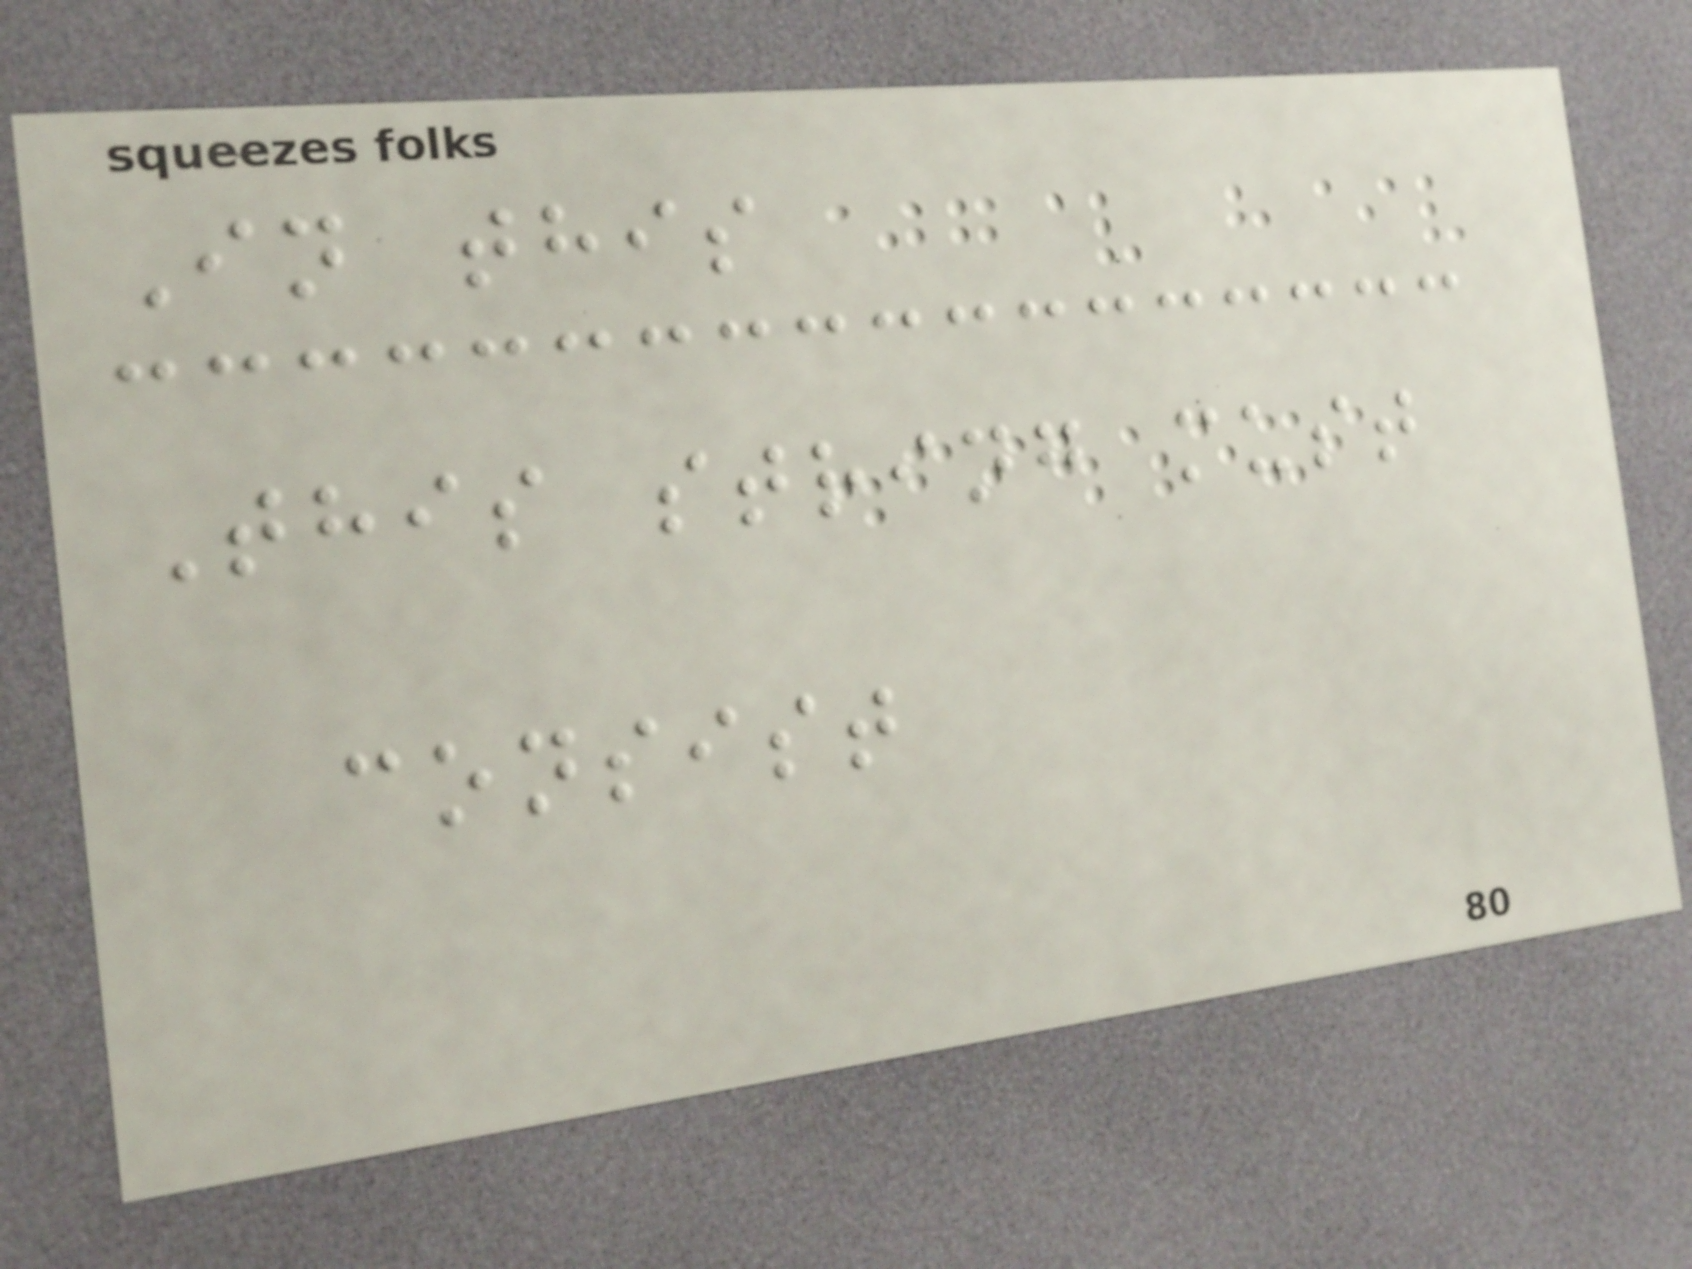In this
This string must
consist
